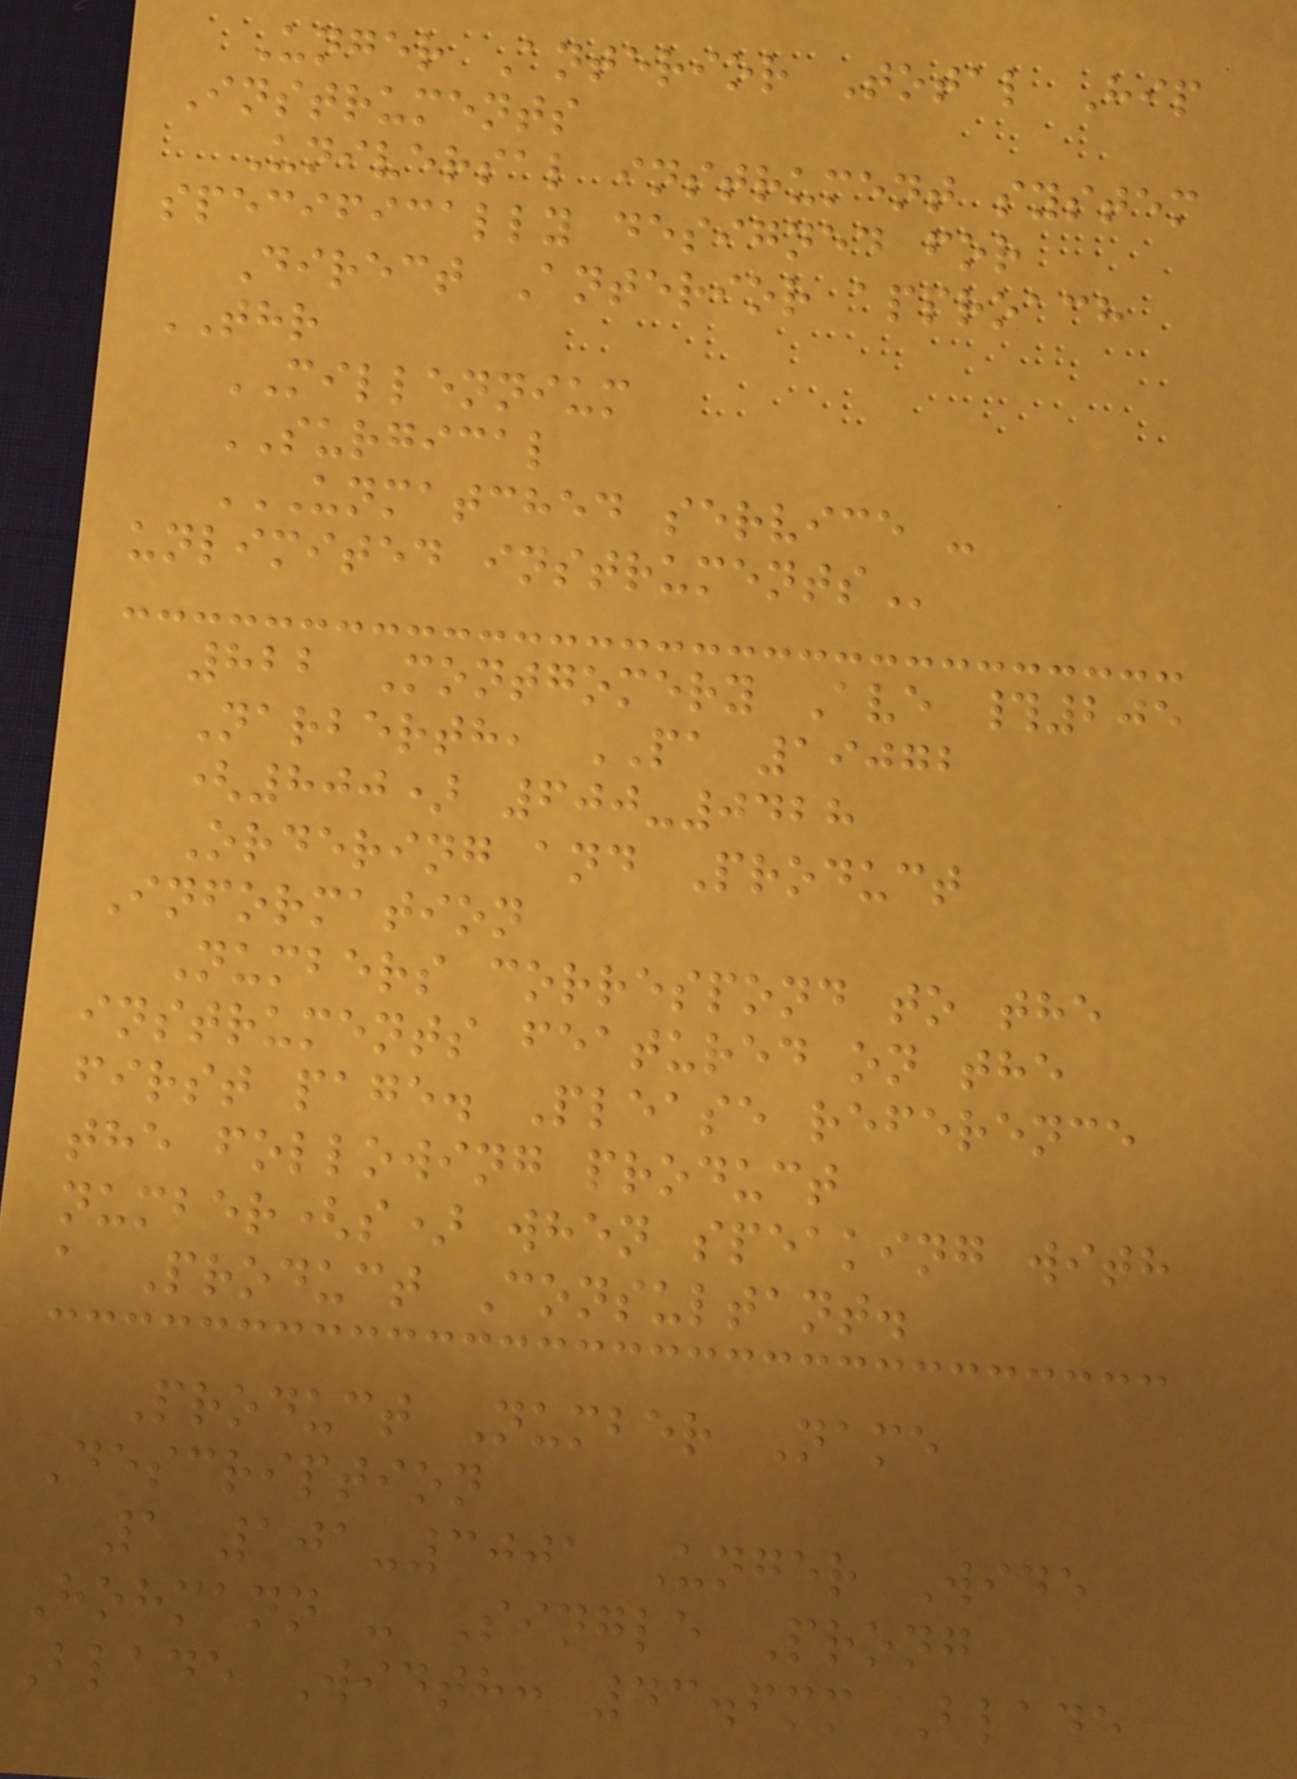Unger Anterior Total Hip
Instruments
Universal instrument system
specifically designed for
Direct Anterior approach
THR
MILLENNIUM
SURGICAL
UNMATCHED SERVICE -
UNLIMITED INSTRUMENTS
822 Montgomery Ave #205
Narberth, PA 19072
(800) 600-0428
Ordering and Product
Information
Numbers correspond to the
instruments featured on the
first page. Please reference
the following product
number(s) when speaking with
a Product Consultant.
Product Number Name
Description
1 101-3001 Unger Wide
Hohmann - Single Prong
Blade Width: 43.6mm Blade
